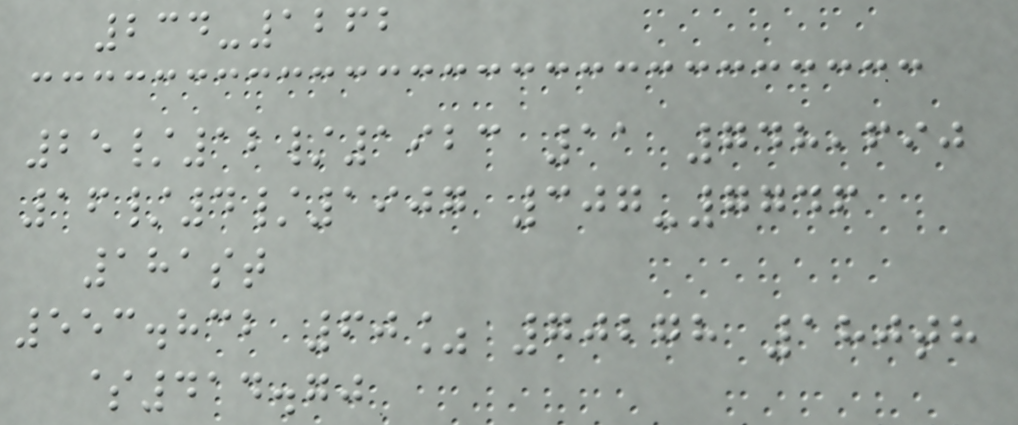234-1262
25/12/1923 11 748,690
16/4/1907 307-7746
181st
553.832 60% 70278 180th
$414.70
